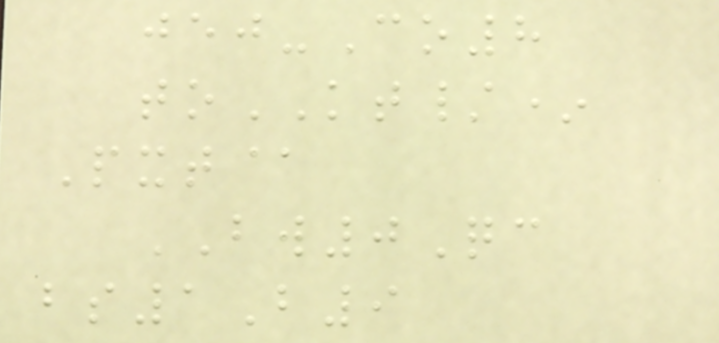jej-Co8
toKT/*
Pxt@
BW0Qc
bs1B9
